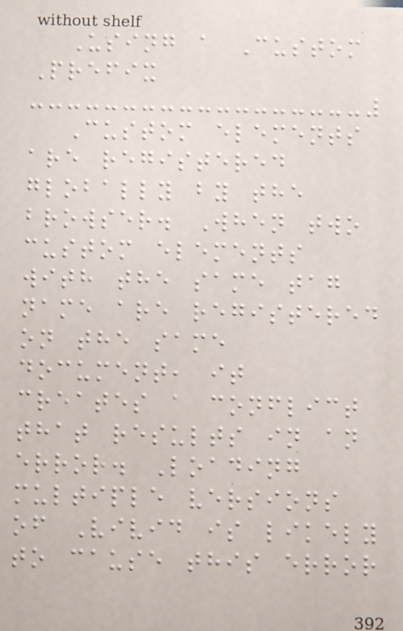Using a Custom
Prefix
Custom elements
are registered
globally by the
browser. When two
custom elements
with the same tag
name are registered
on the same
document, it
creates a conflict
that results in an
error. Loading
multiple versions
of Vivid is likely
to cause this error
